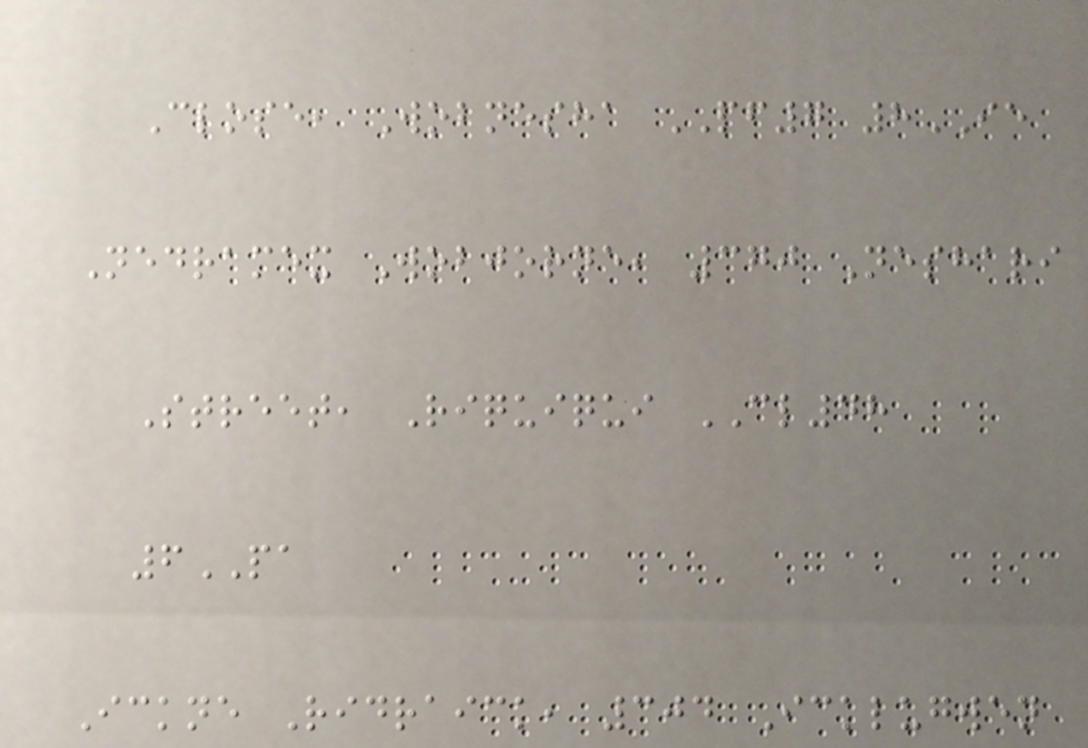Close, Wobnesha PF7 8IE
Nedramex Wobjorne, 370 Neshari
Street, Riquiqui CL48
6PA
Ickne Ridraick, 304 Icklugwen
